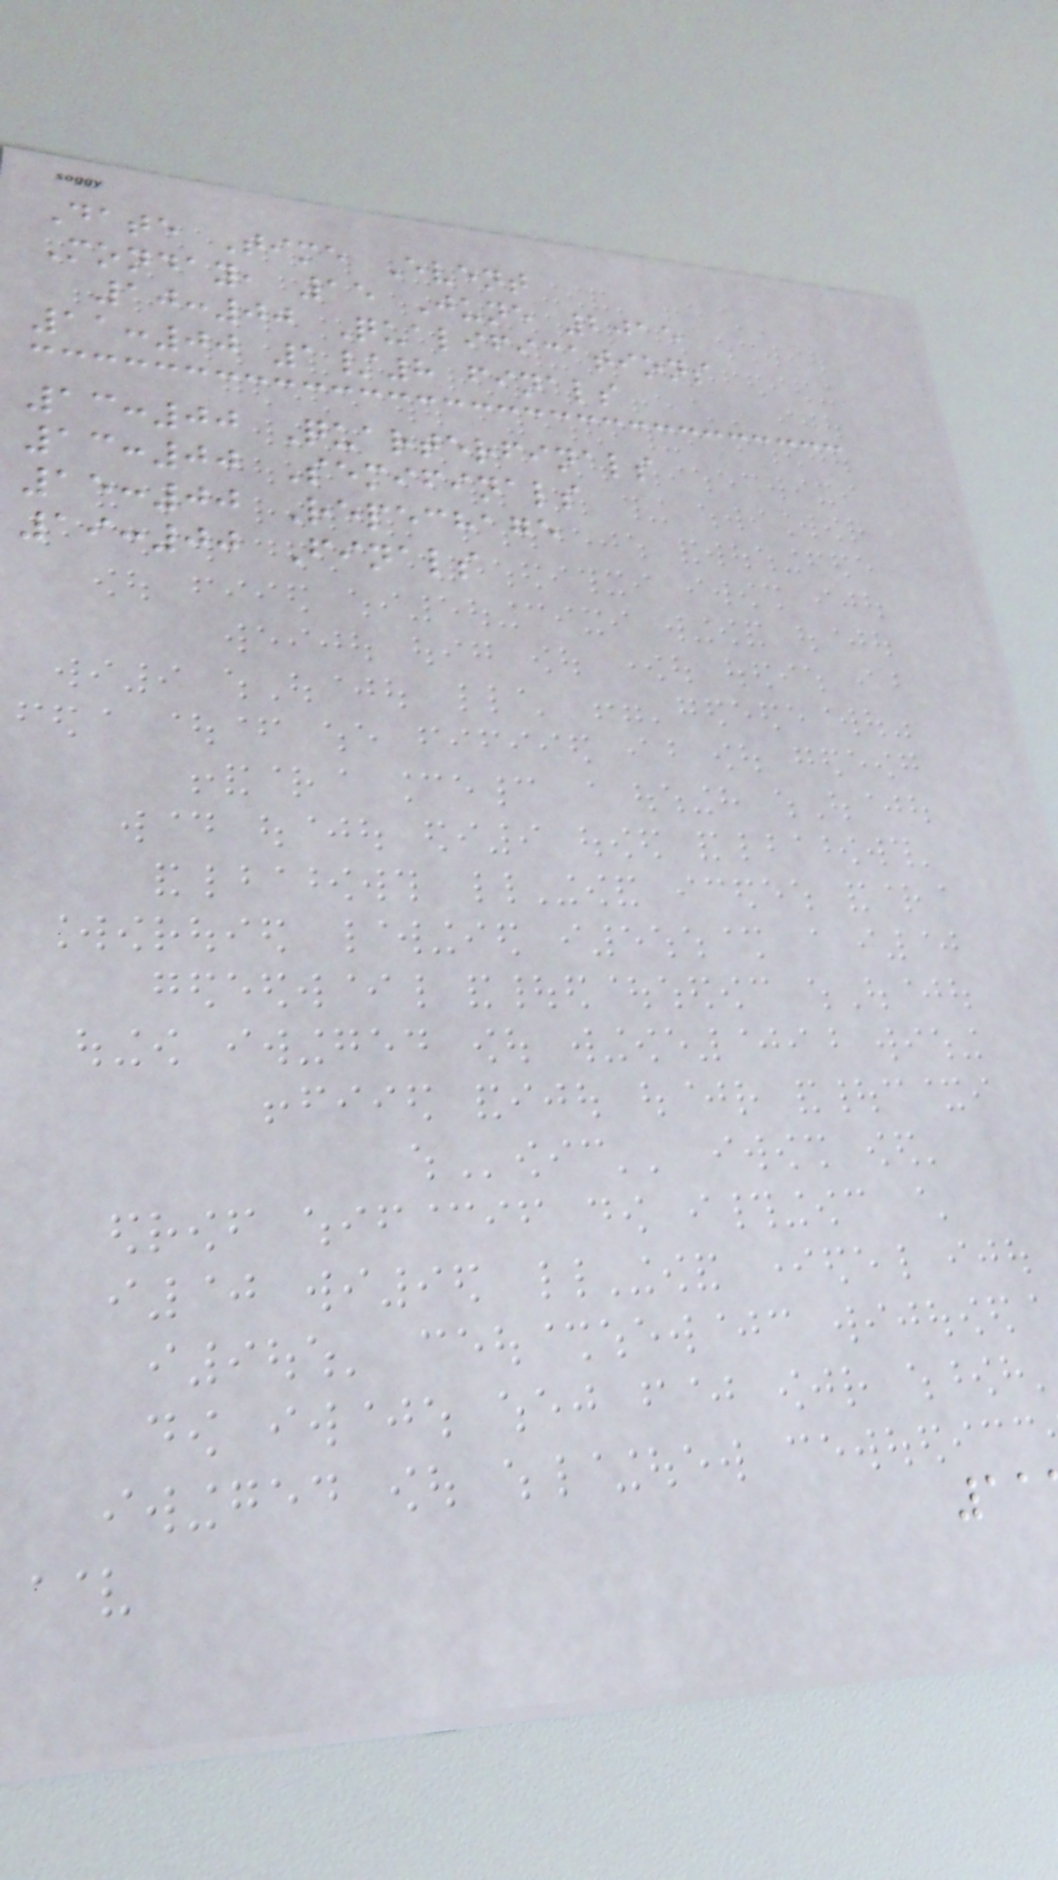Date Time Event
Monday, 15 June 2015
10:00 Qualifications
11:00 1/8 finals
13:00 Quarterfinals
13:00 Semifinals
15:00 Repechage
19:00 Finals
